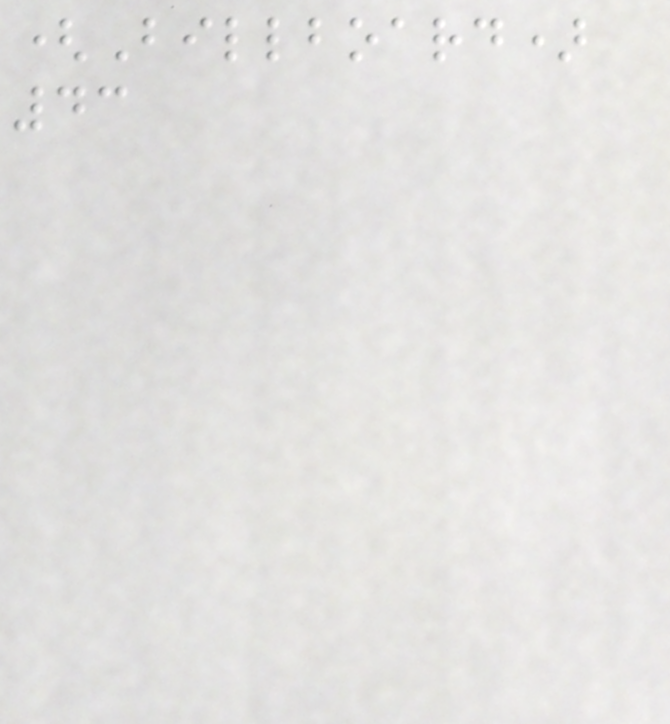(Billboard)
43
